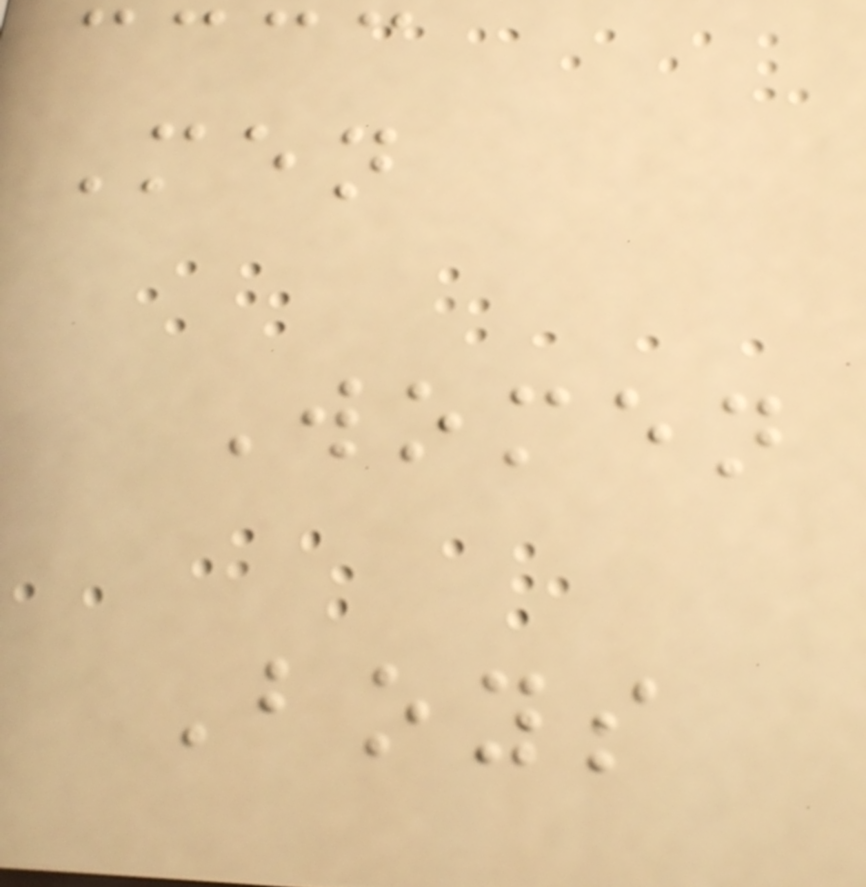Men
Women
Boys
